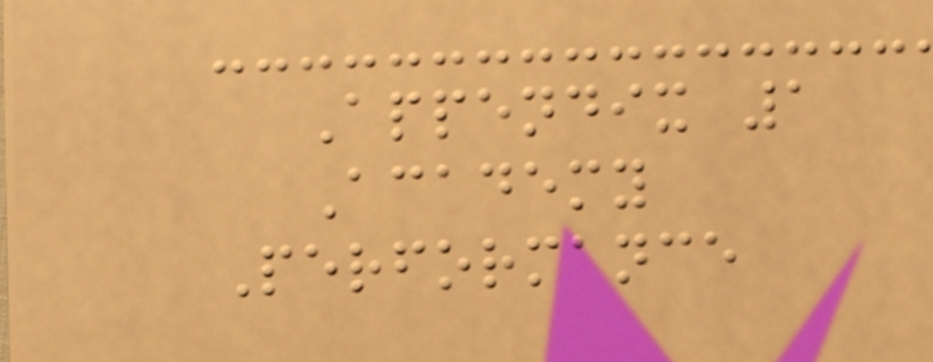Appendix 1
Academy
Performance
